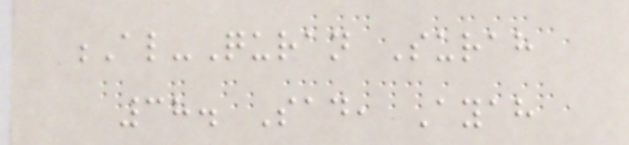Al-Quran Surah
38. Sad, Ayah
